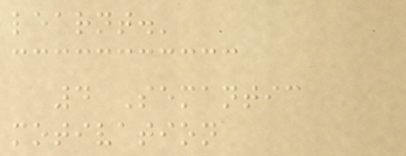learnt.'
4 Semantic
motivation
